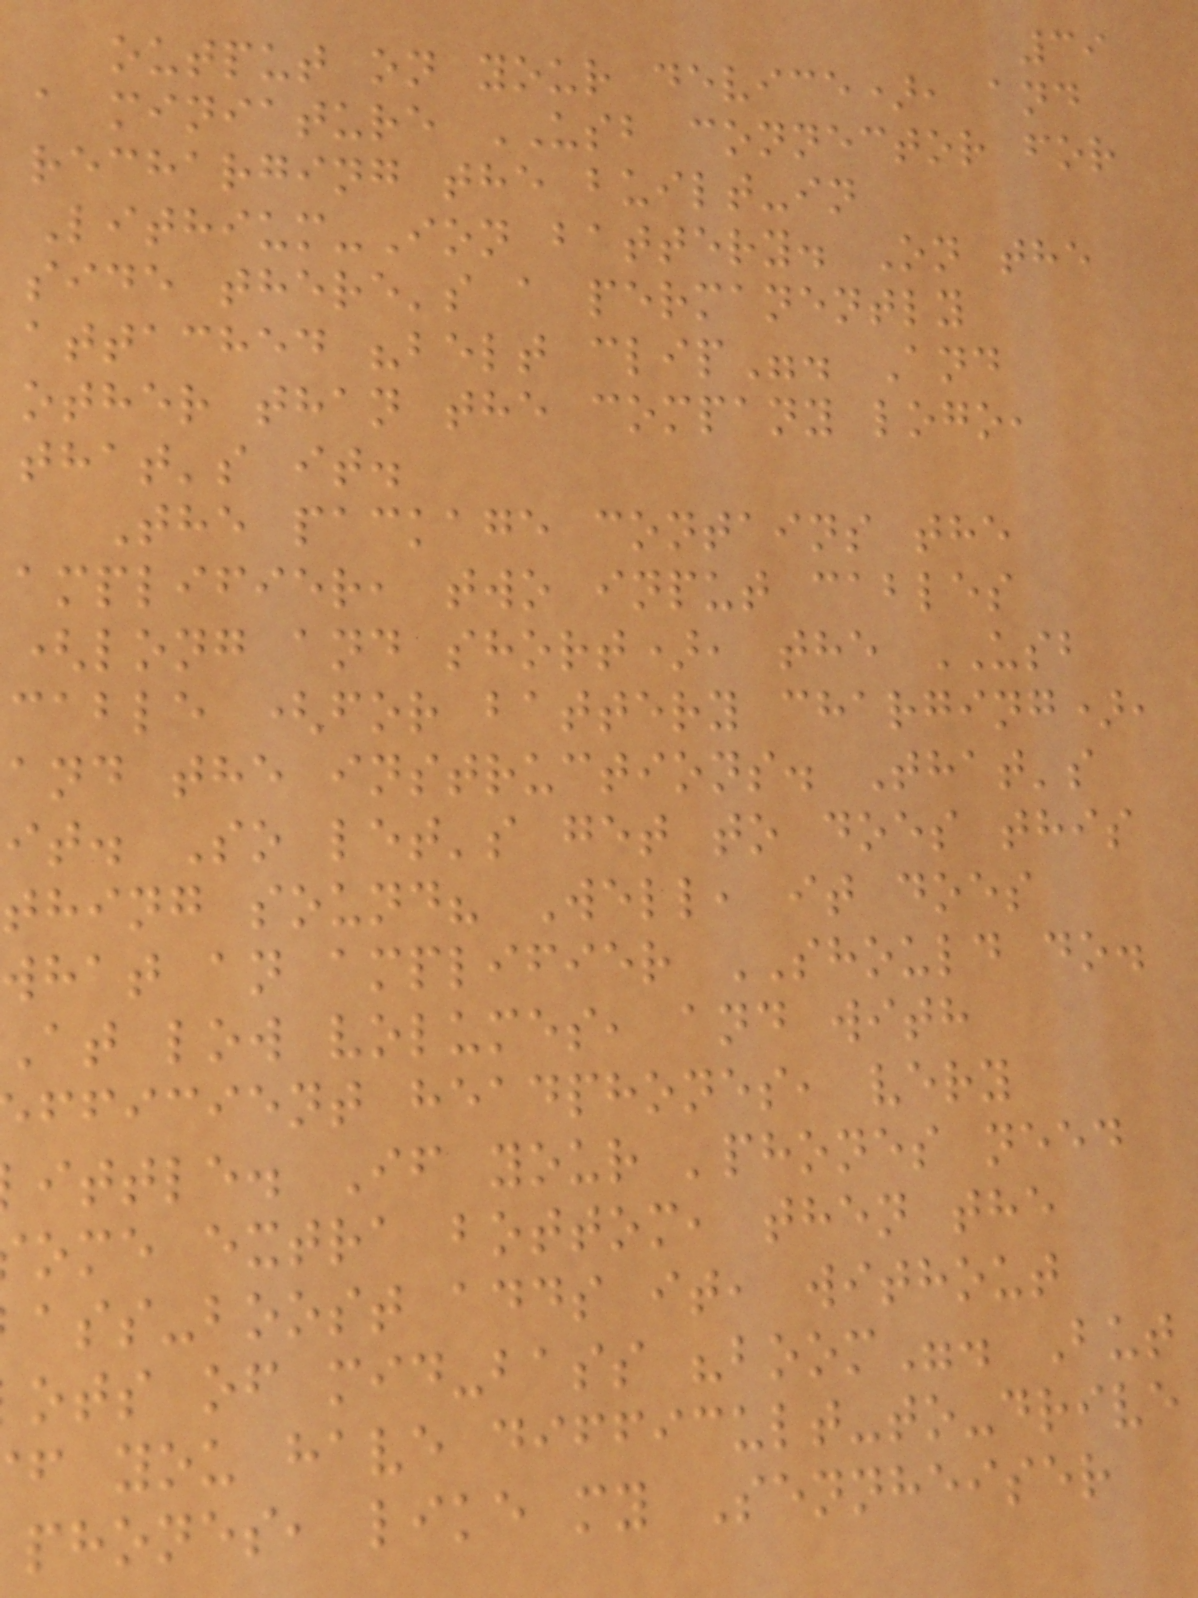39
output on your device), and
a miniature USB connector for
recharging the built-in
Lithium-Ion battery. On the
side there's a permanently
attached "belt clip". And
other than the company logo,
that's it.
The package contains the
amplifier, two input cables
(long and short), the USB
cable (for battery charging),
and the instructions. That's
it. So let's get to does this
thing sound? Well, it does
what an amplifier SHOULD do.
at low volumes, and with
fficient headphones, very
ittle. If your 'phones need
ome extra bottom, then the
ass-boost adds it, without
ots of mid-bass "boom". But
f you have difficult-to-drive
phones, like my Sennheiser
